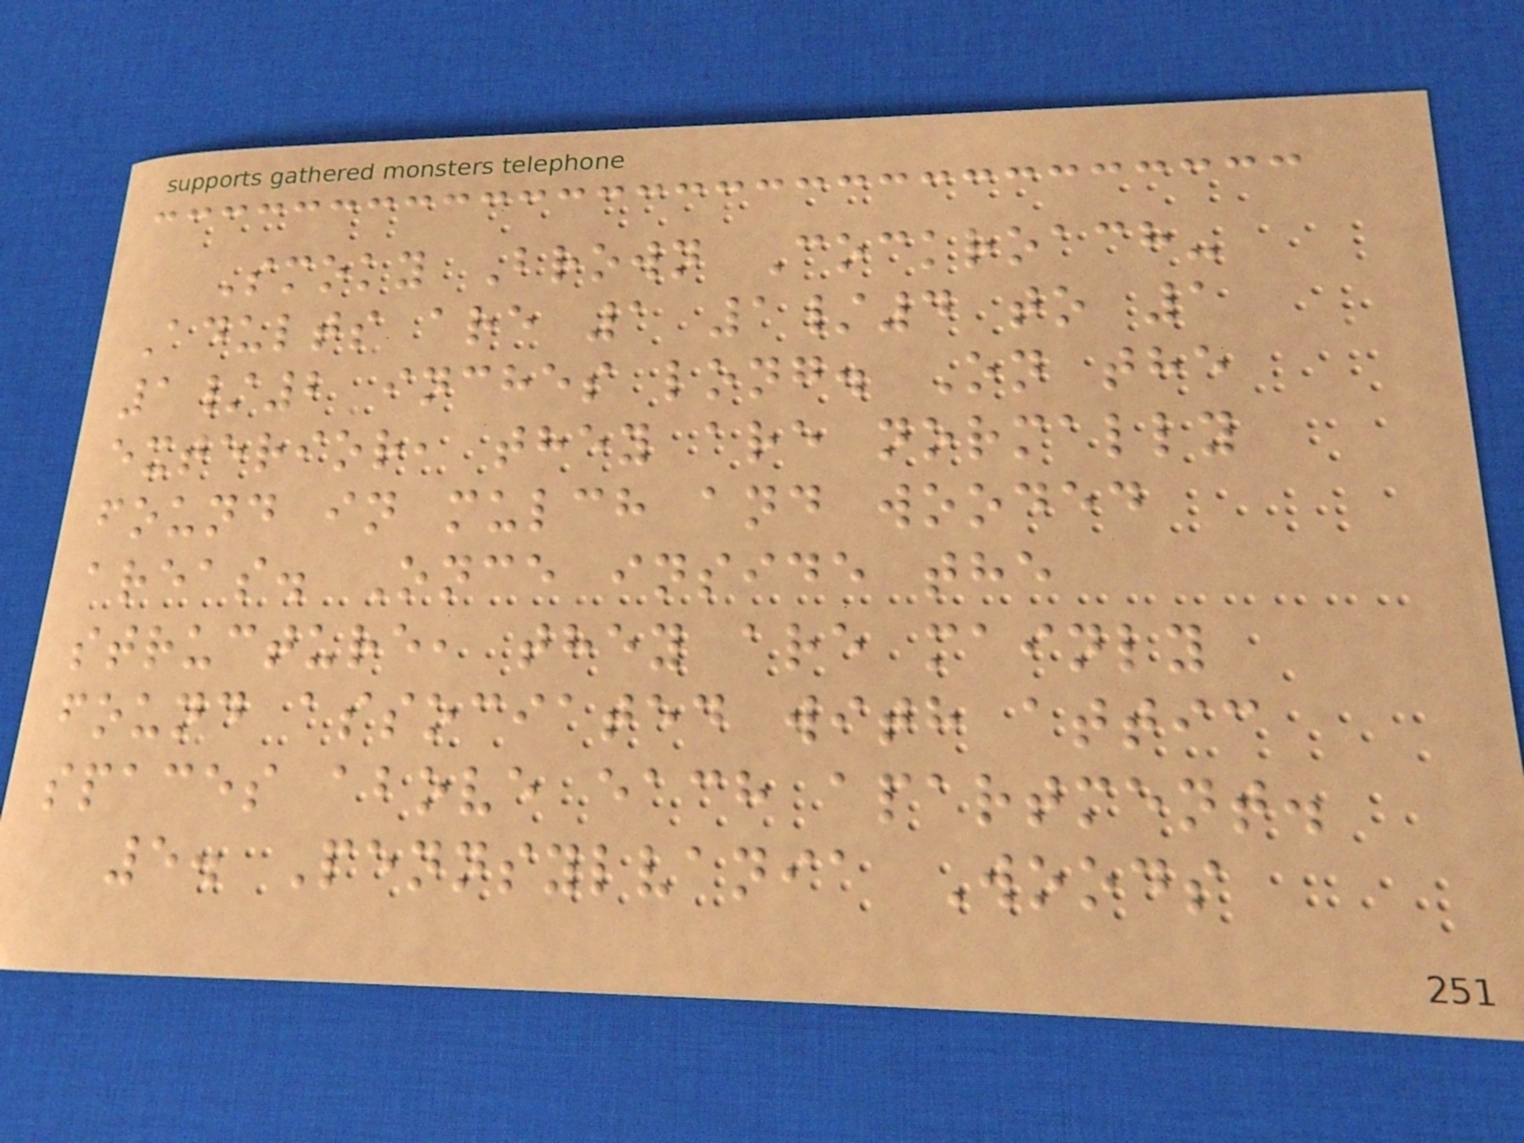Smoky Brown Cockroach-
Adults are 1 1/4 to 1
1/2 inches long. On the
exterior, they are normally
found in mulch and wooded
areas. Once inside the
structure, they are mainly
found associated with attic
spaces above each apartment.
5. Pennsylvania Woods
